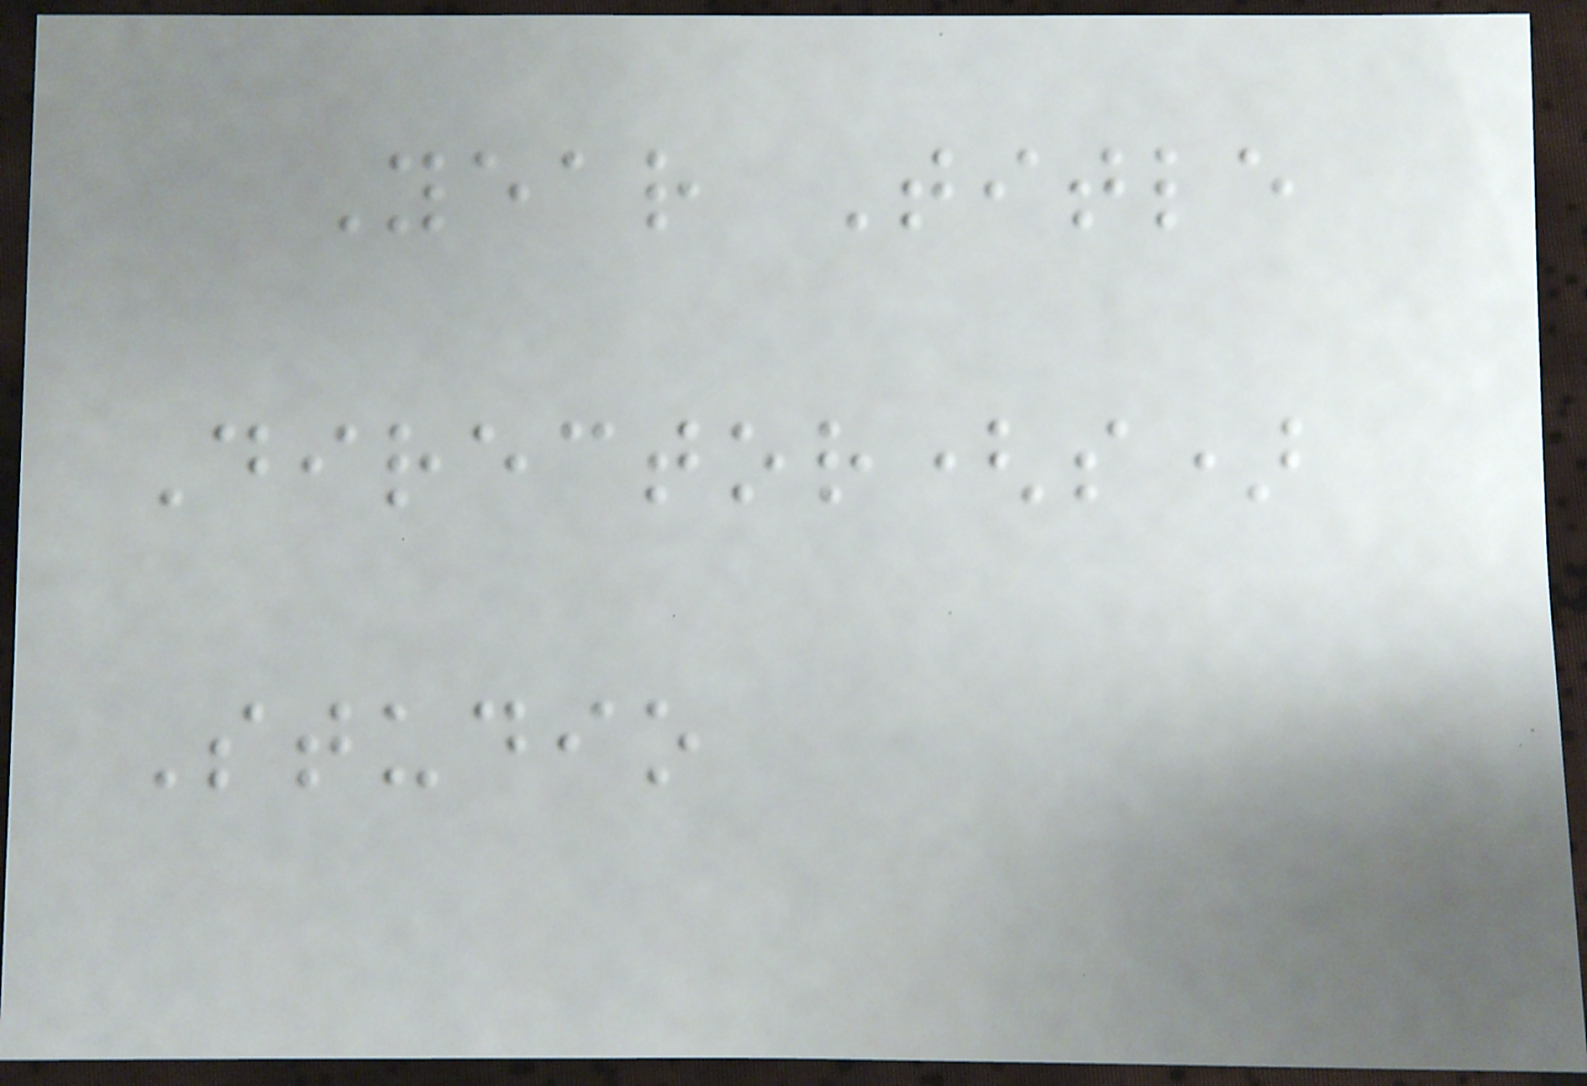Year Title
Director(s)
Studio
